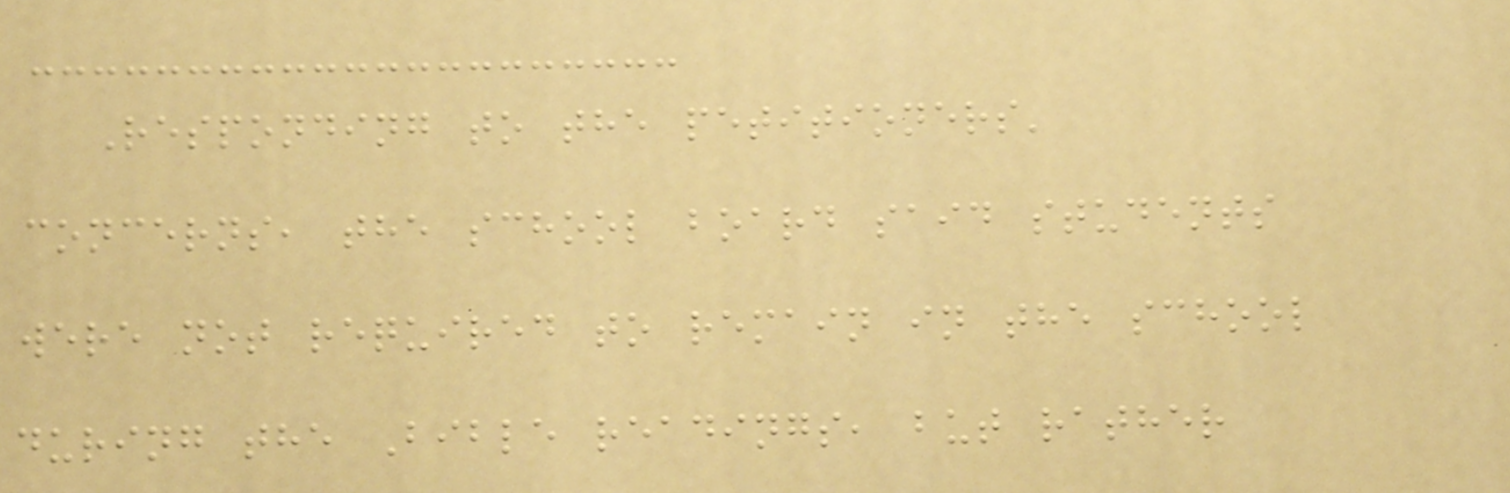Responding to the petitioners'
concerns, the school board said students
were not required to remain in the school
during the Bible readings, but rather
